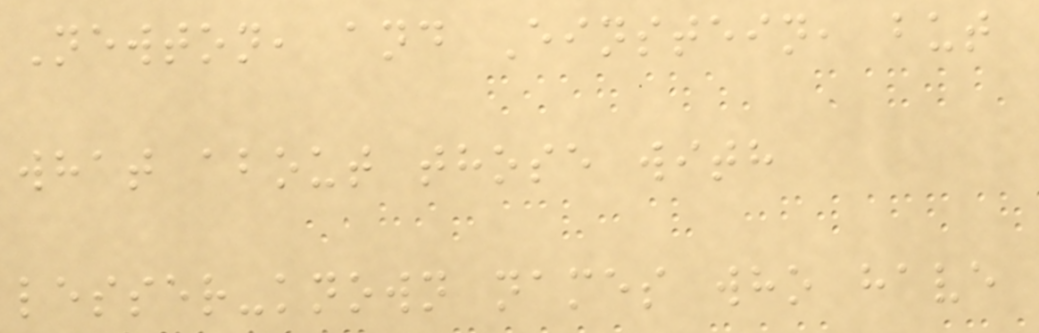Newton, and Einstein, but
what about those with
lesser-known names who have
